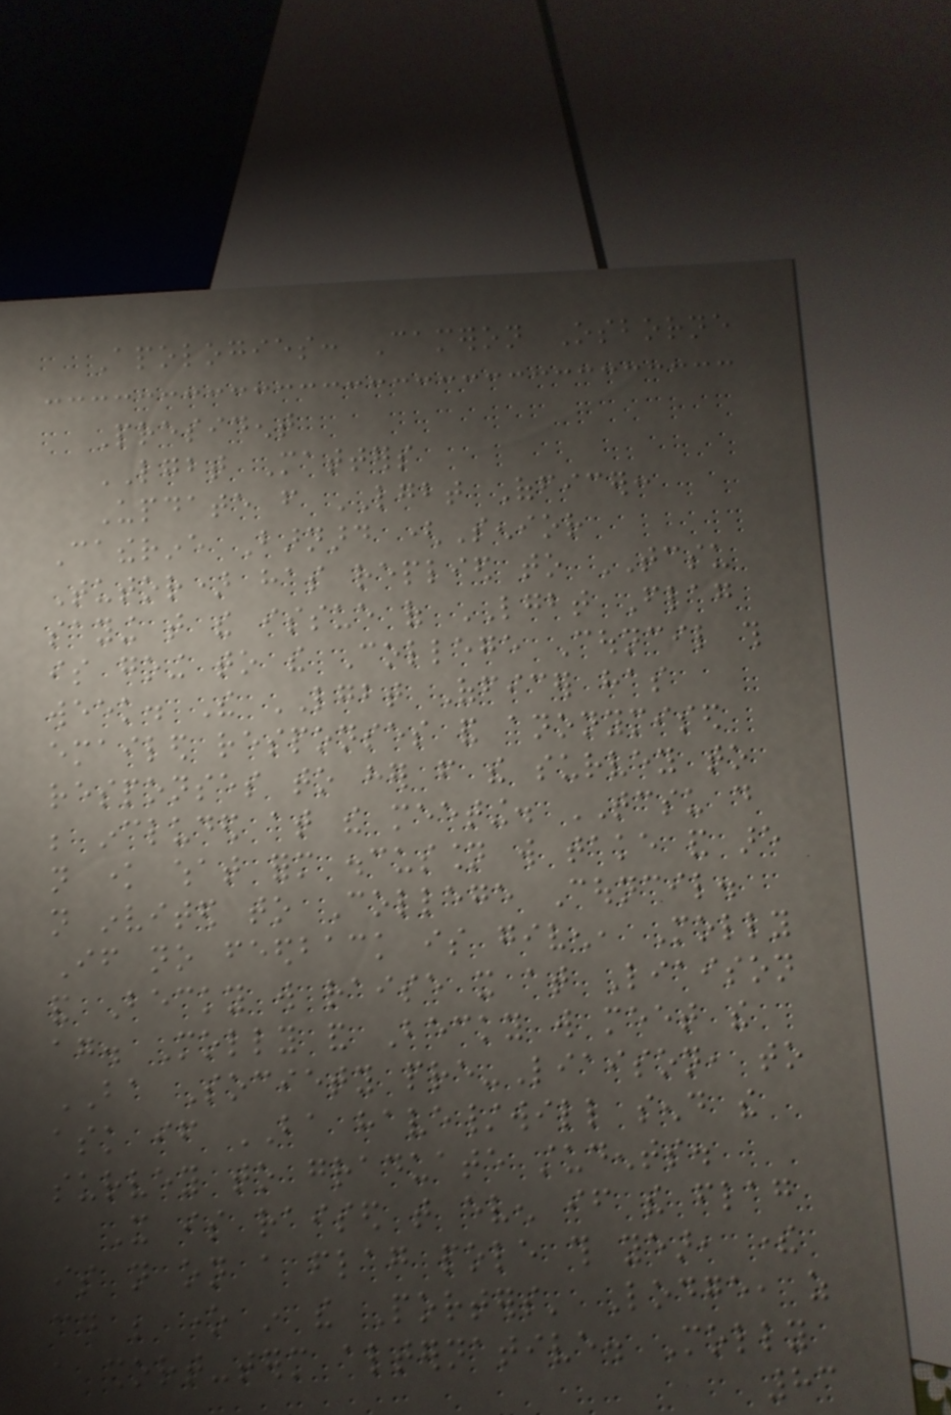Apologies: Cameron Osborne
President
LGBT Matters
Update from LGBT Officer:
Catherine Barnard (Senior
Tutor) has replied to TCSU
saying that the issue of LGBT Flag
is going to the College Council this
week. The LGBT Officer has
emailed responses and anonymised
responses to her from the survey to
be included at the meeting. TCSU do
not know what form discussion will take and are
not invited to College Council.
If no feedback is given, Molly
and Becky will raise it at Liaison
again. Molly and Becky will meet the
BA Society pre-Liaison, to
ask if BA have/will send the
survey to graduate students.
It is raised that even if the flag
is not on a flag pole this year, there
could be one in the Porters' Lodge, as
a short-term alternative. Molly
83
